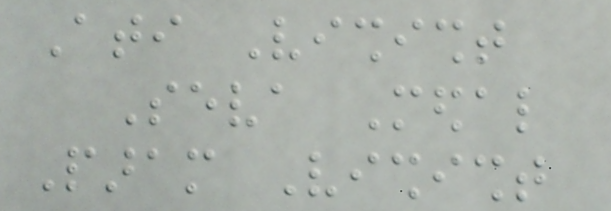Ati Vishisht
Seva Medal
Param Vishisht
